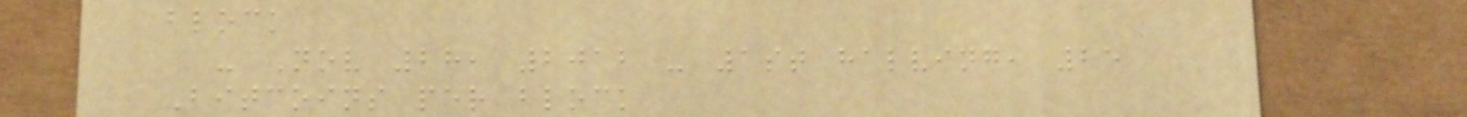block
- Nov 28, 2012 - 1st halving, 25
Bitcoins per block
